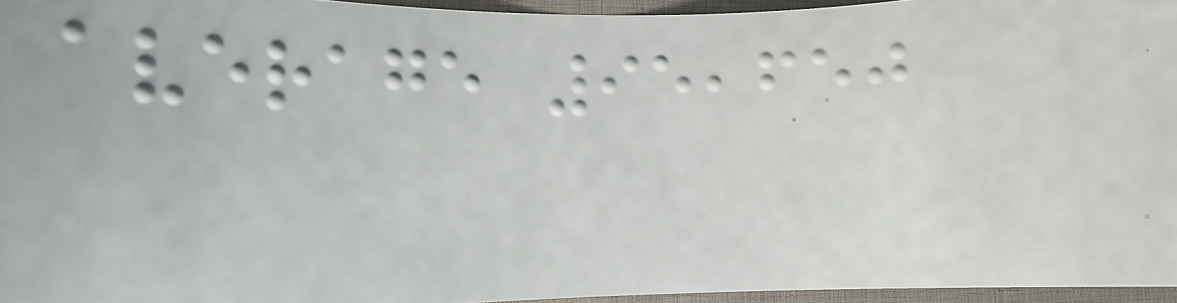average 95,650
